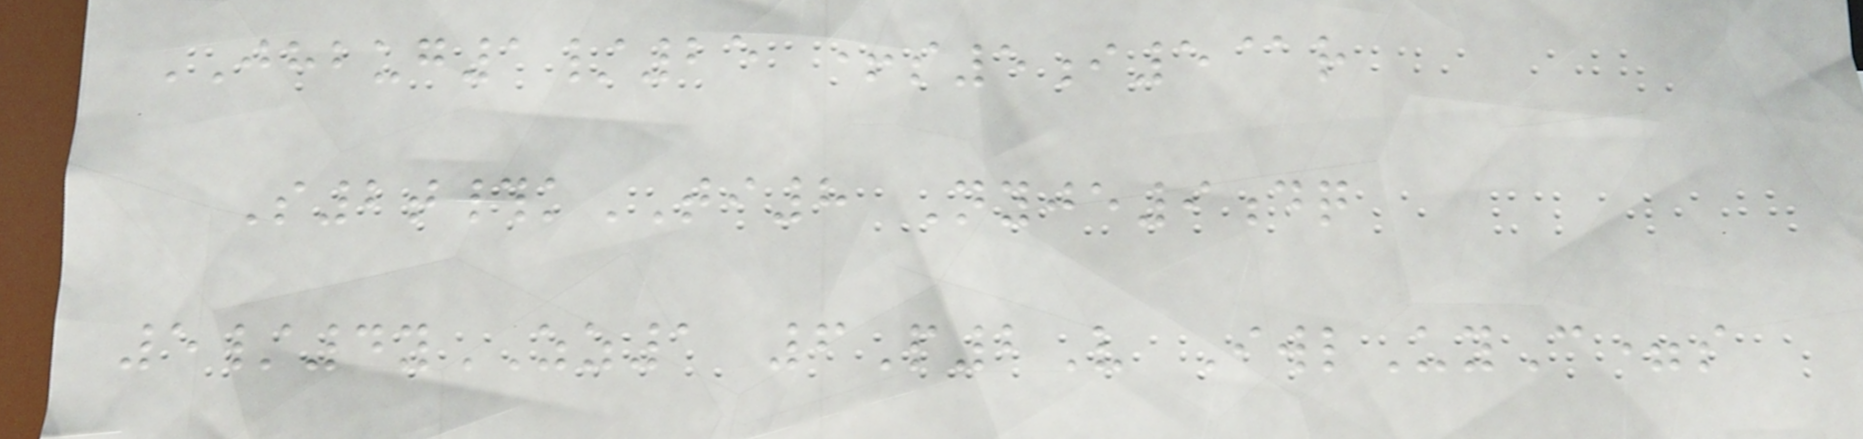JHBUG1/25 +s5i5@r
S2t#kTI8 Nyje9dq
5/4yZZ1 6P2V IwlUyC=s
